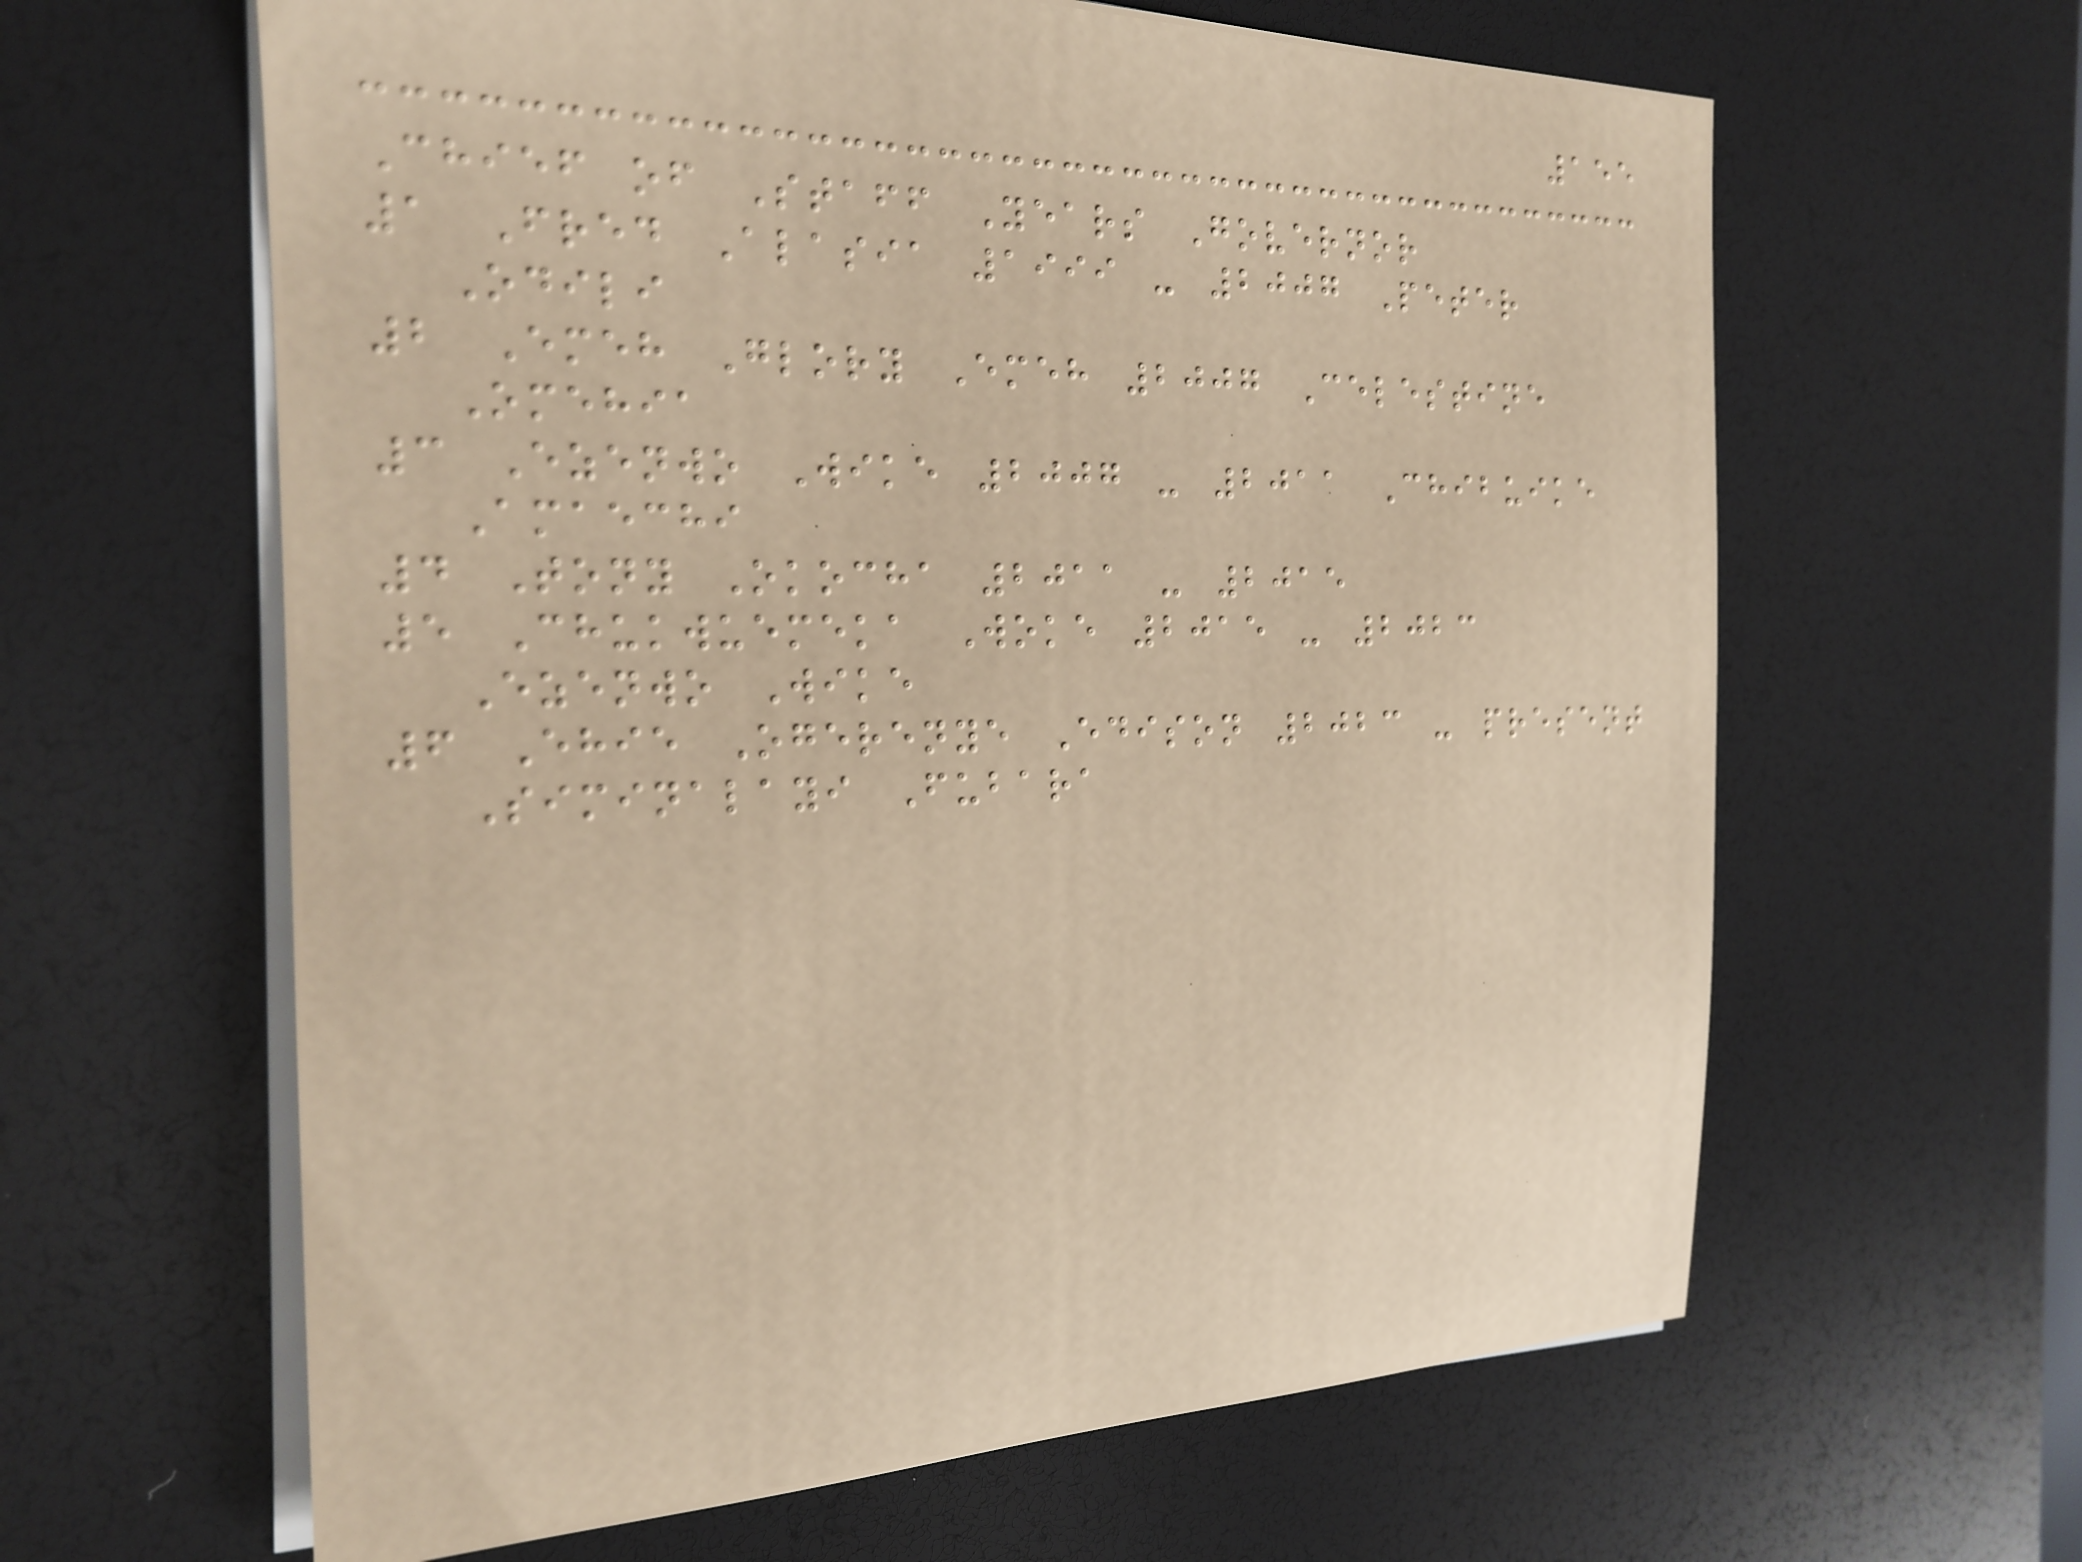155
Chief of Staff Years Governor
1 Fred Alasia 1999 - 2007 Peter
Odili
2 Emeh Glory Emeh 2007 Celestine
Omehia
3 Ezenwo Wike 2007 - 2011 Chibuike
Amaechi
4 Tony Okocha 2011 - 2015
5 Chukwuemeka Woke 2015 - 2023
Ezenwo Wike
6 Ehie Ogerenye Edison 2023 - present
Siminalayi Fubara
